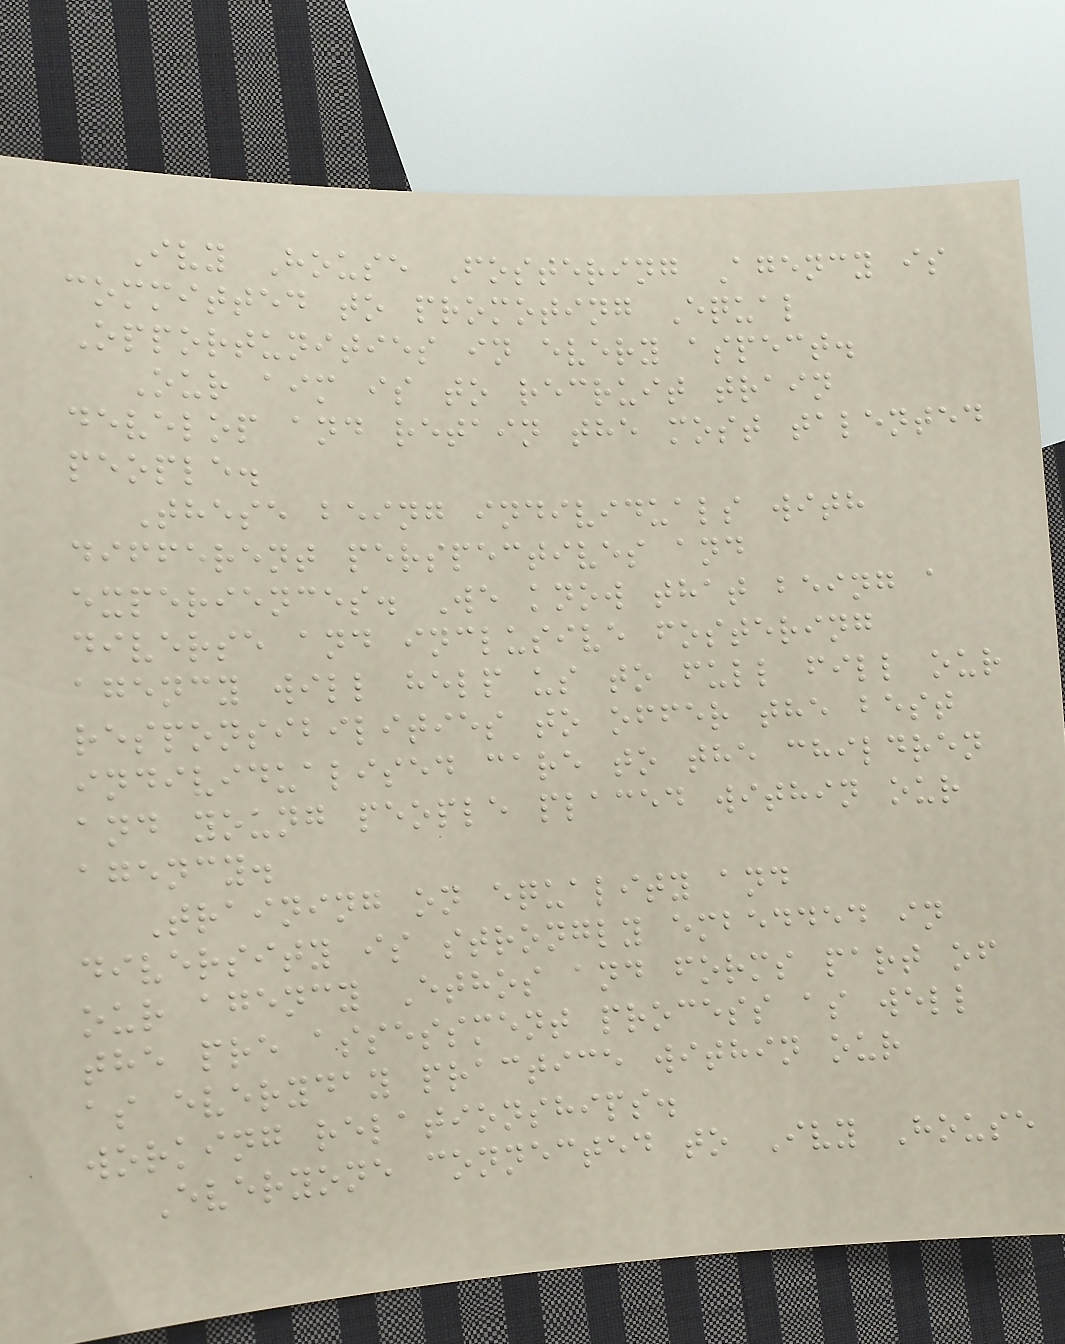Ivy House Fostering Agency is
committed to promoting Equal
Opportunities in every aspect.
Our aim is to recruit train
develop and retain the most talented
people.
These being individuals with
different perspectives and
experiences. We know that being a
diverse and inclusive fostering
agency will help us to full fill our
responsibilities to offer the best
individualised care to the children
and young people placed within our
agency.
Training on equality and
diversity is strongly embedded in
our agency Ethos and forms part of
the pre assessment process as well
as everyday practice within our
working relationships.
Everyone connected to Ivy House
